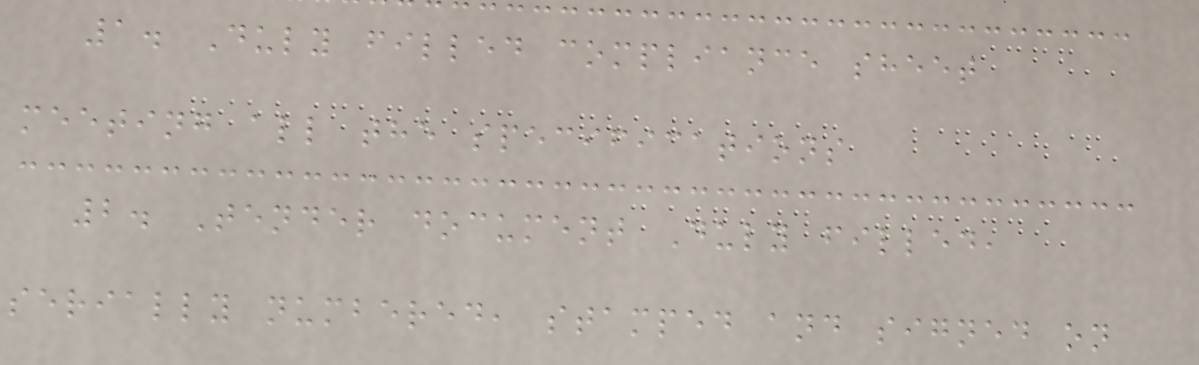1. Duly filled compliance sheet
meeting all the specifications
2. Tender document Duly filled,
serially numbered, stamped and signed on
